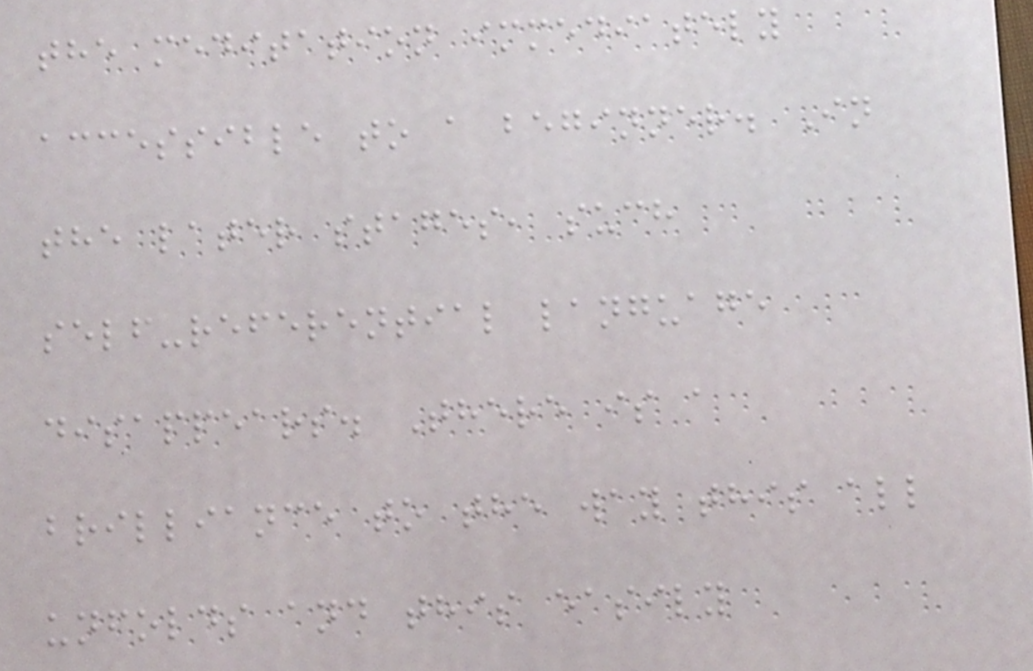the meditation immediately
accessible to a beginner. In
the later stages, such
self-referential language
disappears. There is a
brilliance to the way this all
unfolds and this easily
